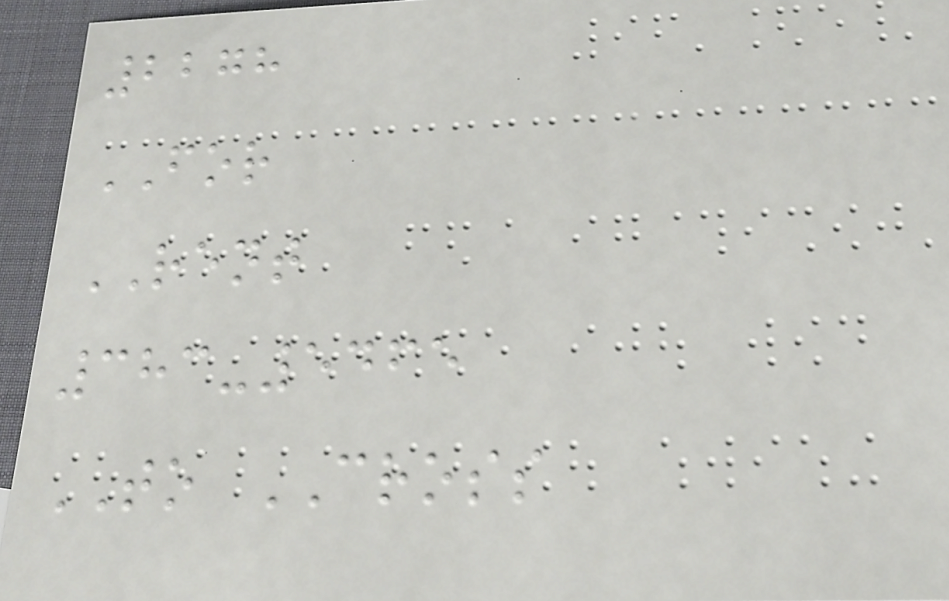2278
FOR
RENT
383-5465
TO CROSS
